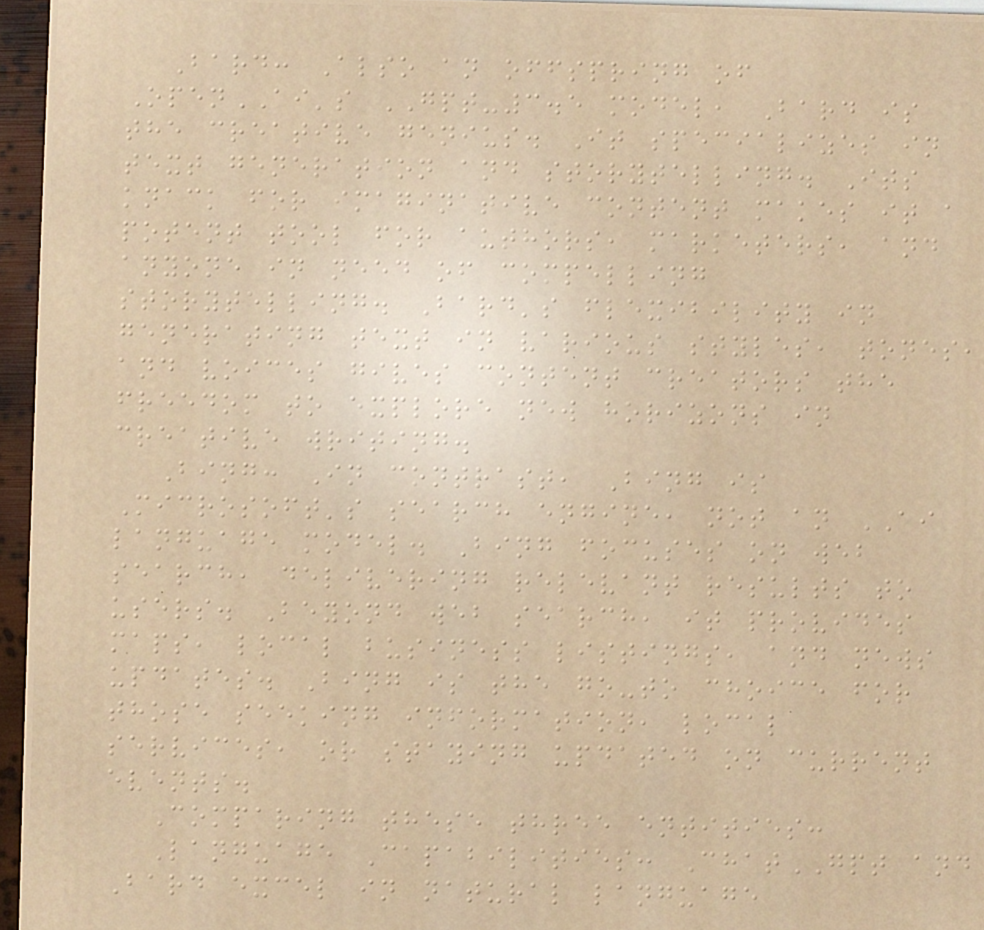Bard: Also an offspring of
OpenAI's GPT-3.5 model, Bard is
the creative genius. It specializes in
text generation and storytelling. Its
knack for imaginative content makes it a
potent tool for authors, marketers, and
anyone in need of compelling
storytelling. Bard's flexibility in
generating text in various styles, tones,
and voices gives content creators the
freedom to explore new horizons in
creative writing.
Bing: In contrast, Bing is
Microsoft's search engine, not an AI
language model. Bing focuses on web
search, delivering relevant results to
users. Beyond web search, it provides
maps, local business listings, and news
updates. Bing is the go-to choice for
those seeking information, local
services, or staying updated on current
events.
Comparing these three entities:
Language Capabilities: ChatGPT and
Bard excel in natural language
